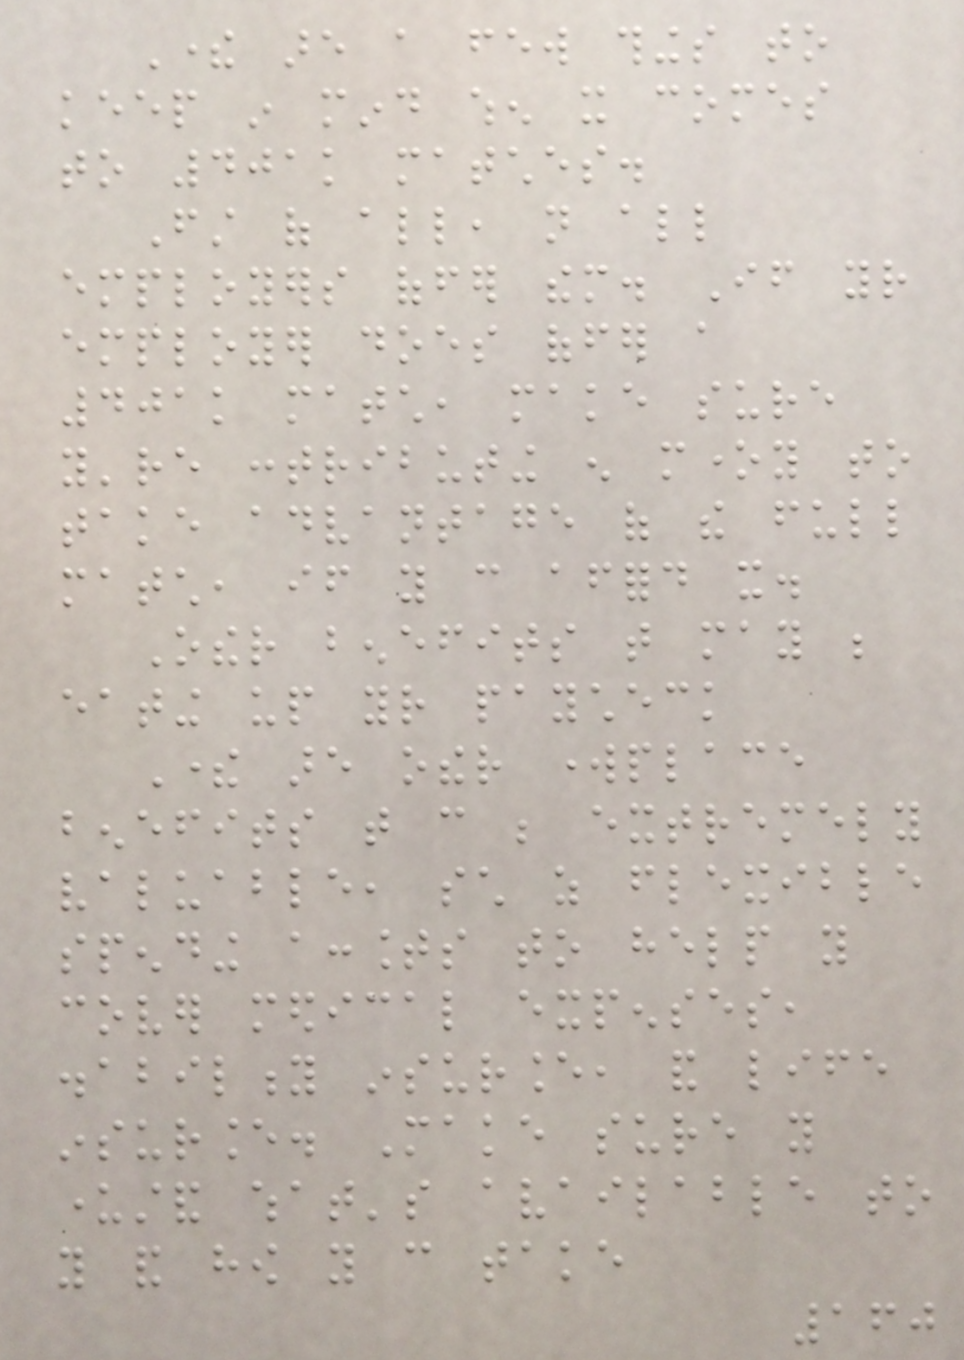There are a few things to
keep in mind when it comes
to 401k matches.
First of all, not all
employers offer them. If your
employer does offer a
401k match, make sure
you're contributing enough money to
take advantage of the full
match, if you can afford it.
Other benefits that may be
eating up your paycheck
There are other workplace
benefits that can be extremely
valuable, such as flexible
spending accounts to help you
cover medical expenses,
disability insurance, and life
insurance. Make sure you
understand what's available to
you and how you can take
160
